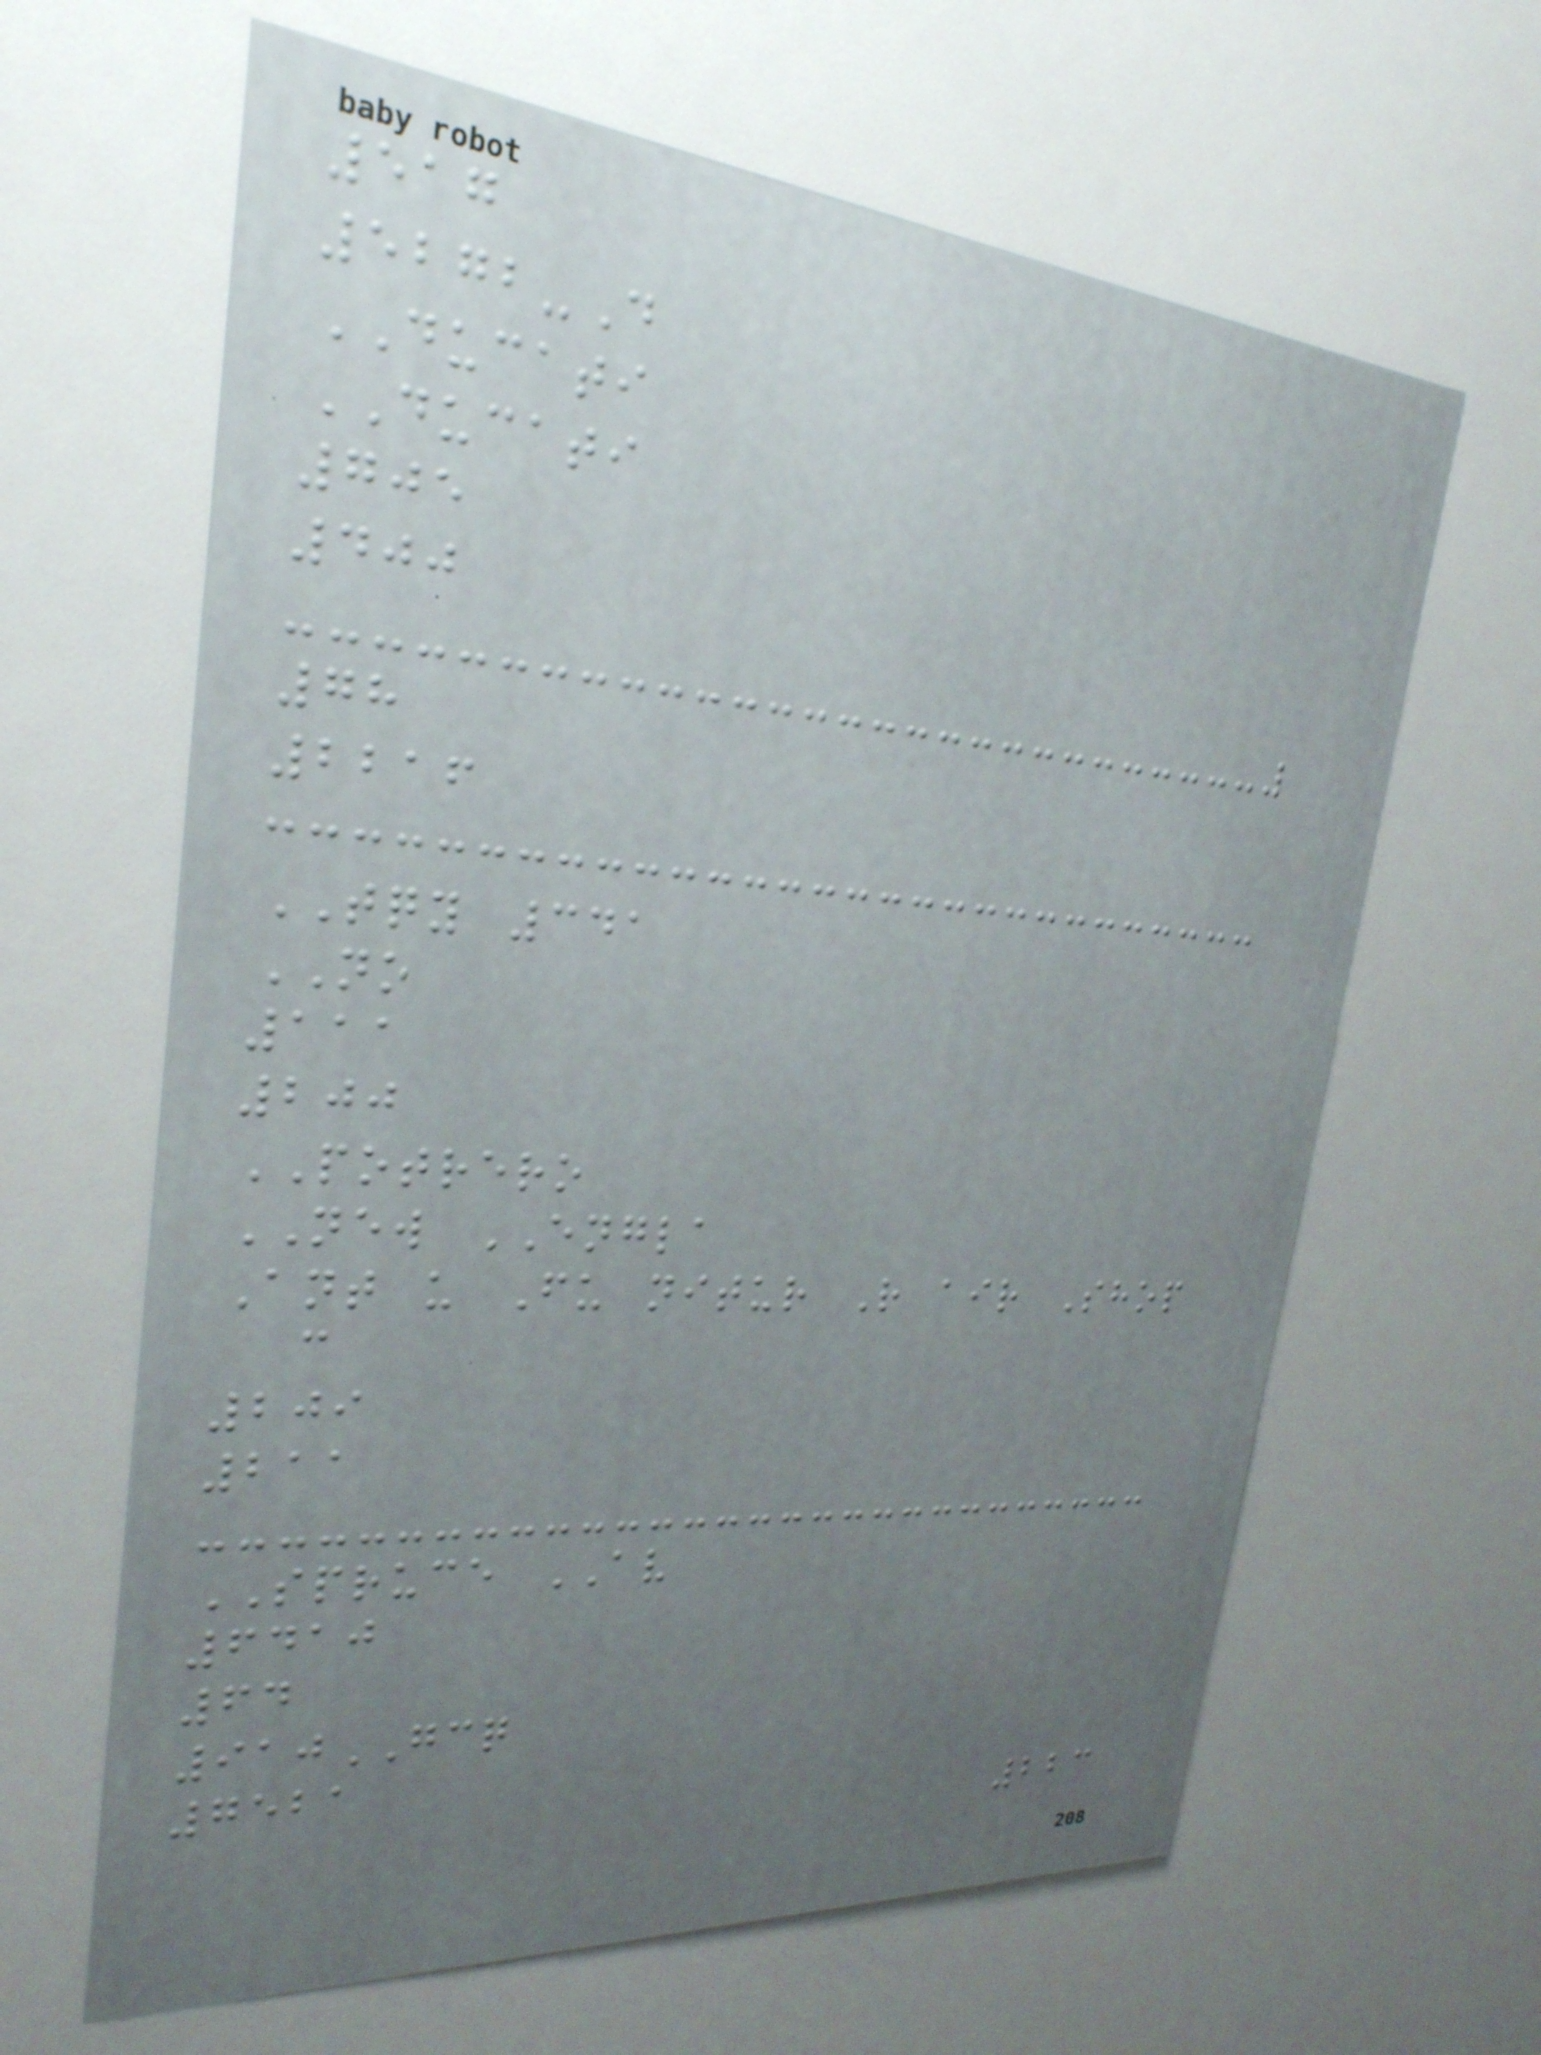517
5272-D
DUCATI
DUCATI
705
400
78
2216
TQY 341
NO
111
200
POTRERO
NEW ENGLA
Ant u Fu nitur R air Shop
c
209
211
SPRUCE AV
6410
64
910GCQ
7521
223
